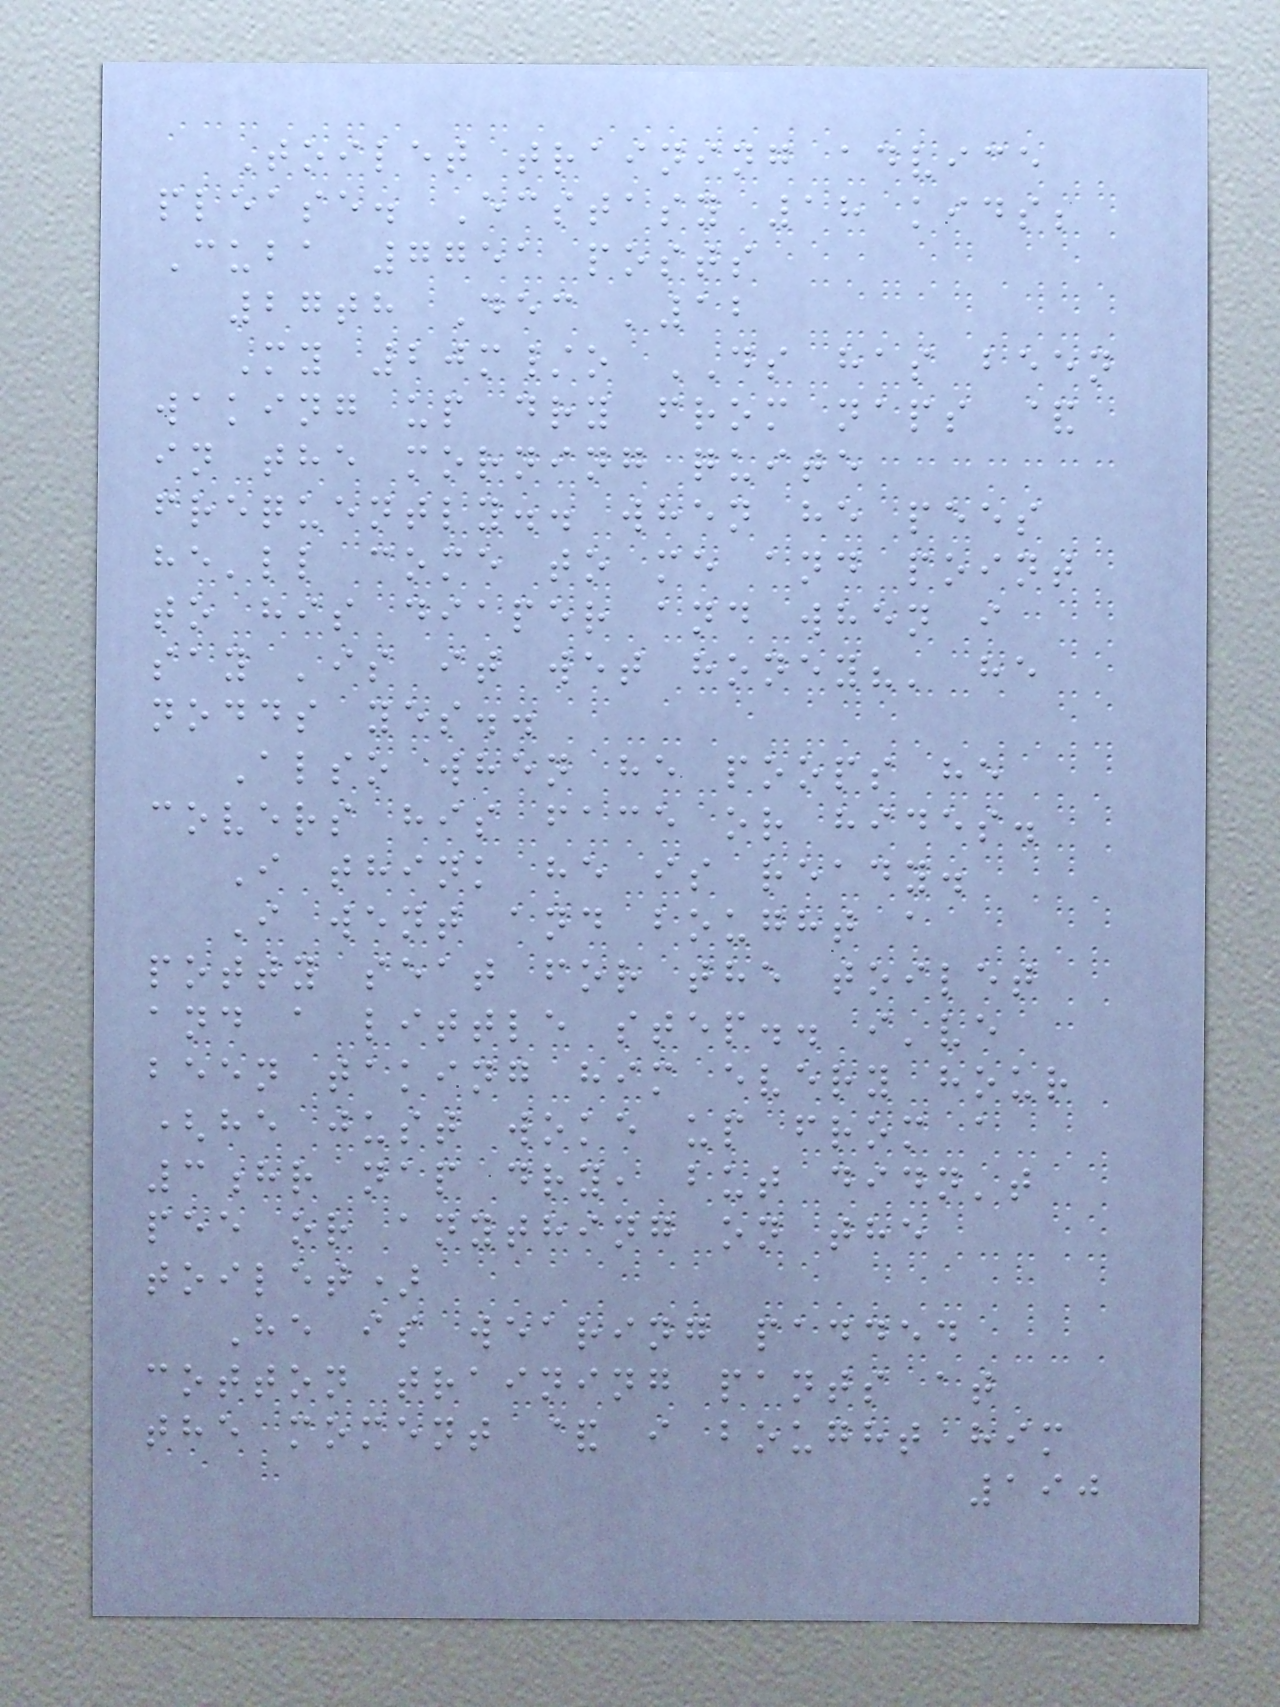Toilet training advice
please. Ecstasy 18 kids;
Cuba 7751 posts
27th Dec '12
My 20m/o DS has been
waking up dry from naps &
in the morning quite
frequently.. when he pees
he'll come to me and point
to his diaper and when i
say 'is it wet honey?' he
nodds yes..
Also when he poops he
covers his face or hides.
I think he is ready.
I went and bought a
potty seat for the toilet
and a little step.. i've
been taking him every hour
(he just woke up from a
3hr nap dry, but didn't
pee or anything on the
toilet)
He is wearing padded
cotton training pants at
the moment & i bought him
190
